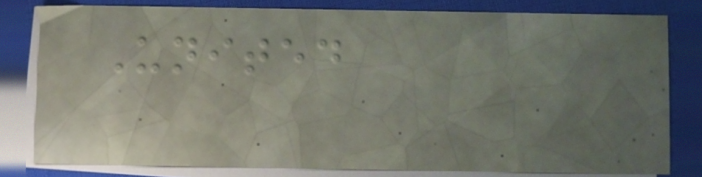United
